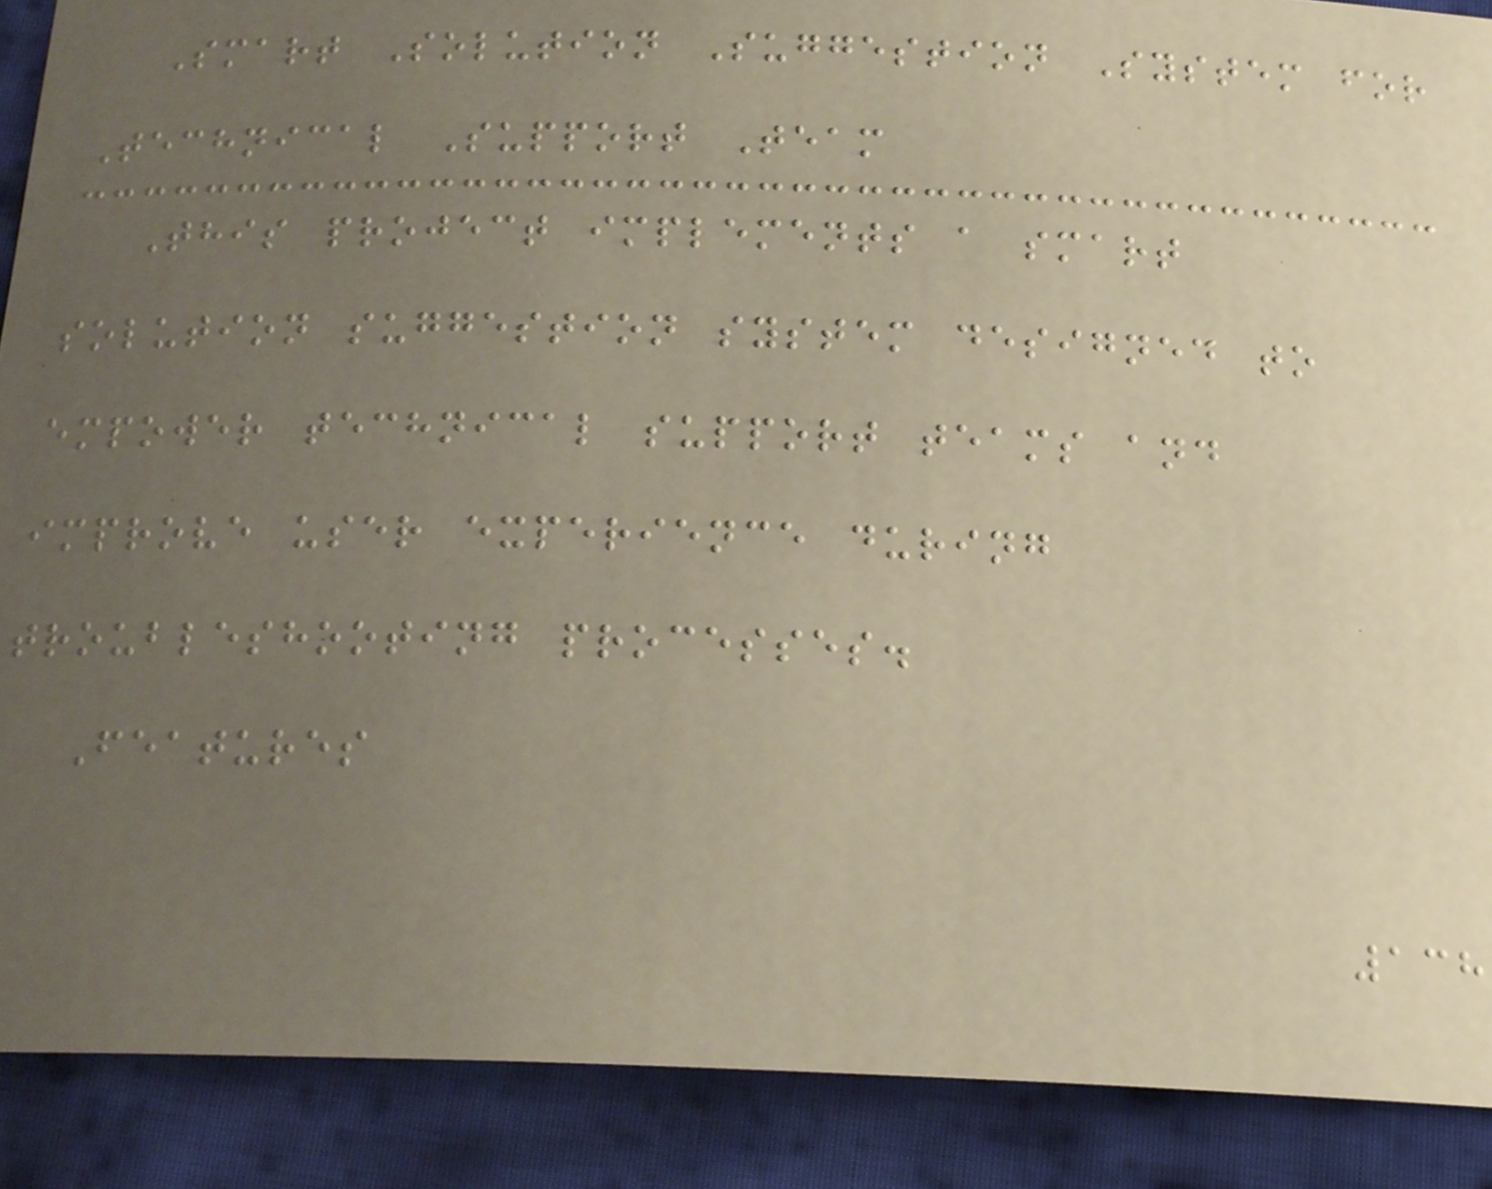Smart Solution Suggestion System for
Technical Support Team
This project implements a smart
solution suggestion system designed to
empower technical support teams and
improve user experience during
troubleshooting processes.
Features
138
